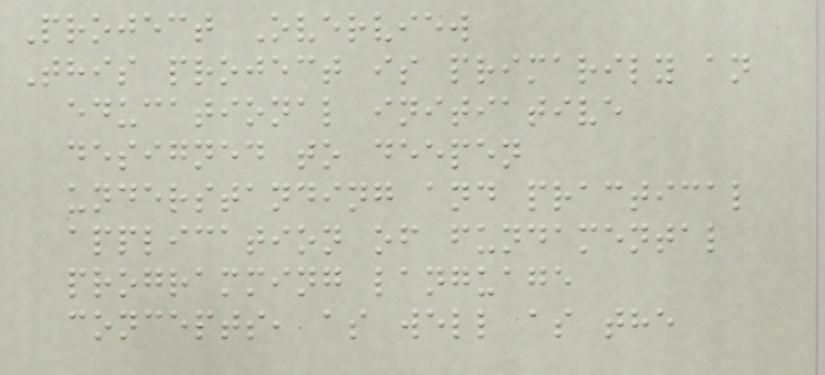Project Overview
This project is primarily an
educational initiative
designed to deepen
understanding and practical
application of fundamental
programming language
concepts, as well as the
